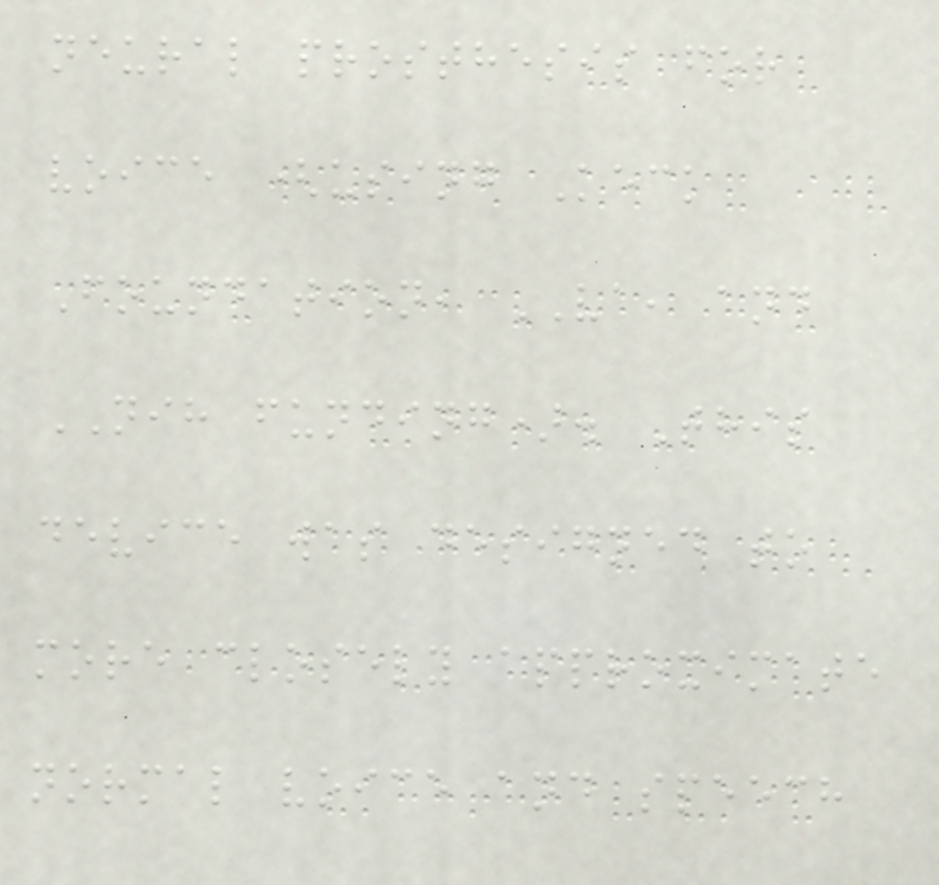neural prosthesis for
voice (using Keck
Foundation, VA, and
NIH funding). This
device was designed to
more closely approximate
normal voice and speech
